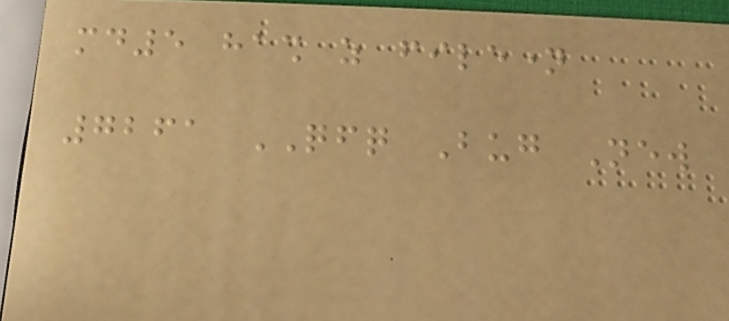md5 hash as filename
7261 QFQ Bug New
